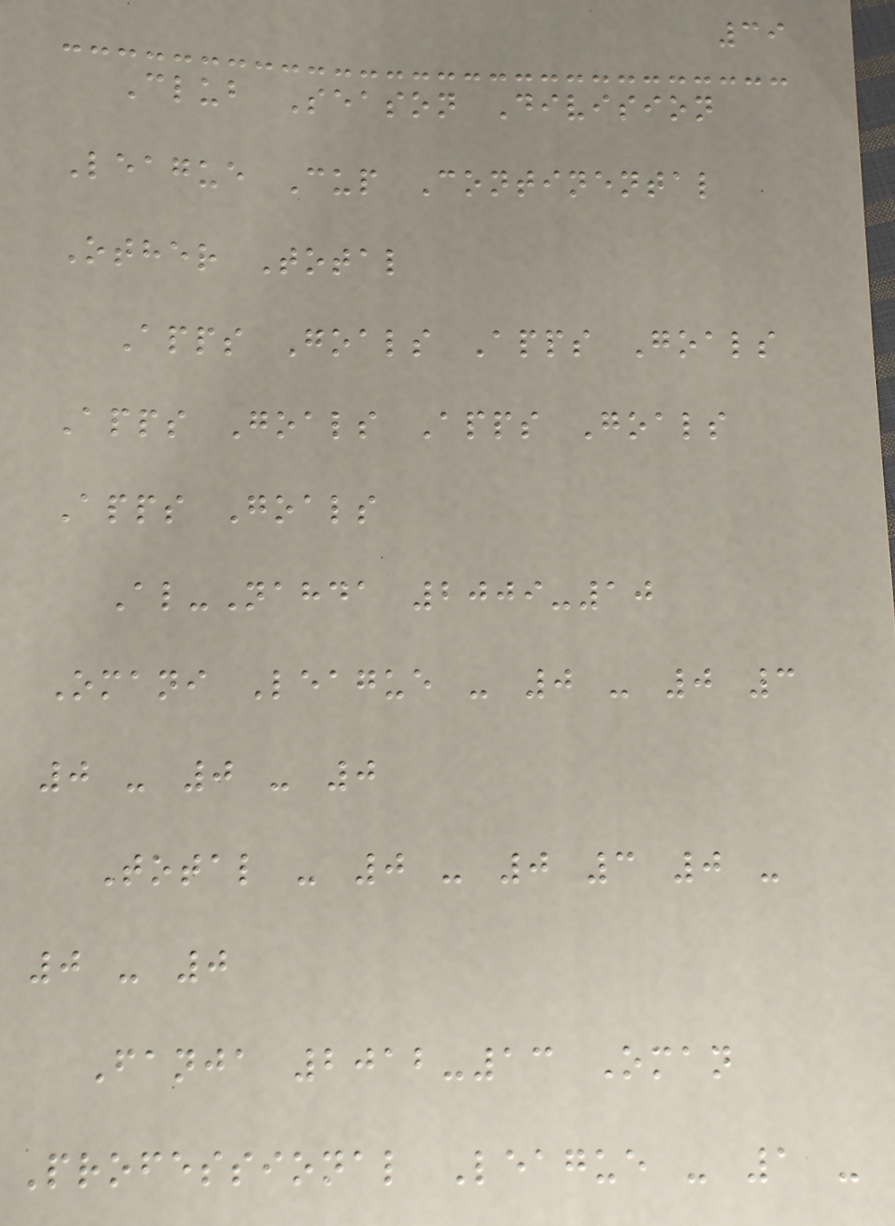39
Club Season Division
League Cup Continental
Other Total
Apps Goals Apps Goals
Apps Goals Apps Goals
Apps Goals
Al-Nahda 2009-10
Omani League - 0 - 0 3
0 - 0 - 0
Total - 0 - 0 3 0 -
0 - 0
Fanja 2012-13 Oman
Professional League - 1 -
